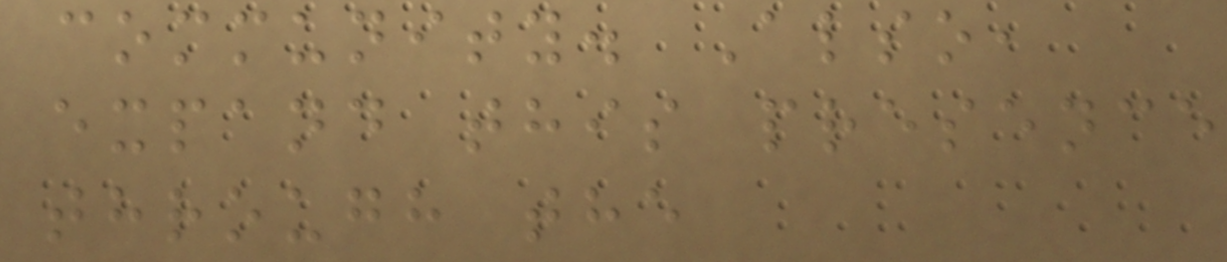community. Also,
expand this presence
through the
